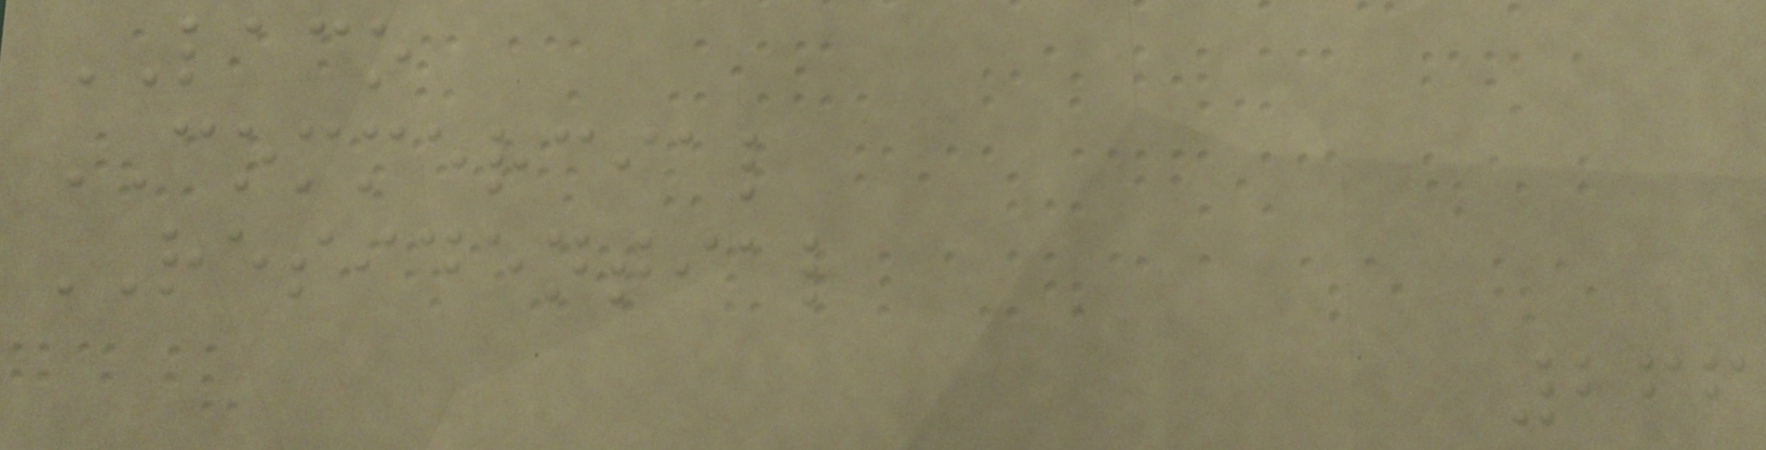LACO
COMMERCIAL
RESIDENTIAL
266
